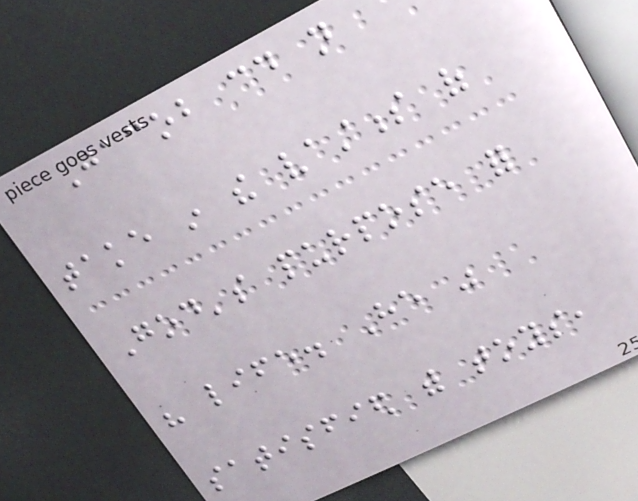Jacob could not
take in the vastness of
God's purpose for
his life. He was
satisfied with toys,
